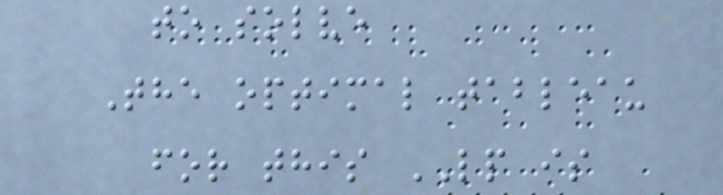to solve
The optimal tableau
for this LP is
